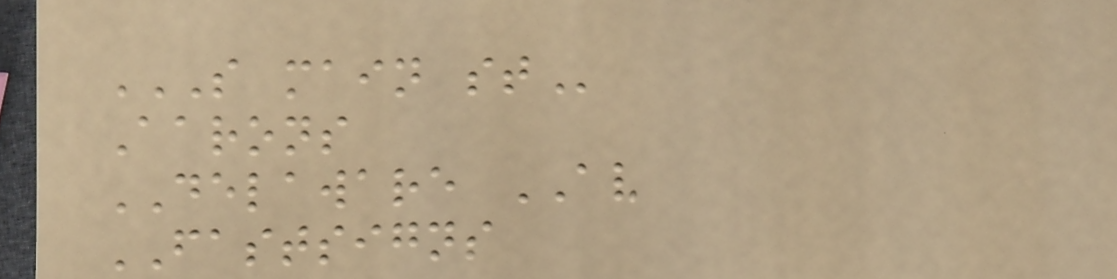S MAIN ST
Aarons
DELAWARE AV
FASTSIGNS
